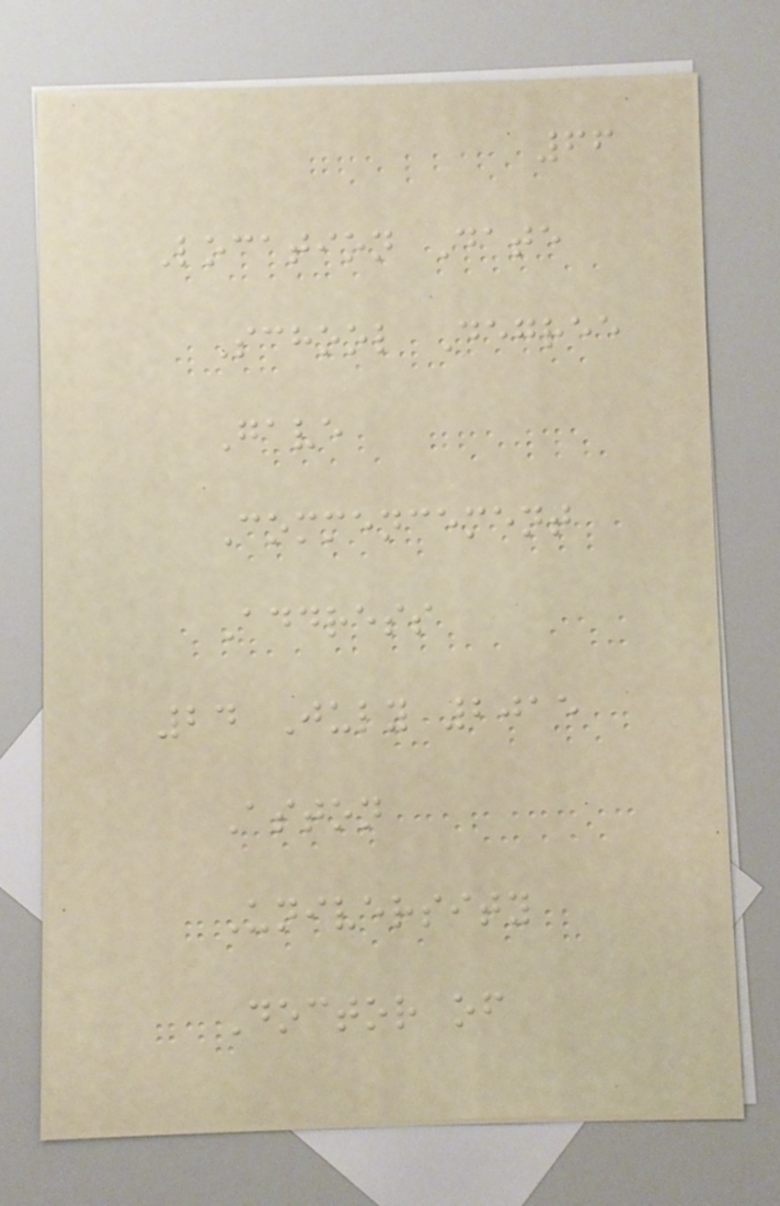66
Location Date
School Degree
Gave
Commencement
Address
24 July 2015
Aston
University
Doctor of
